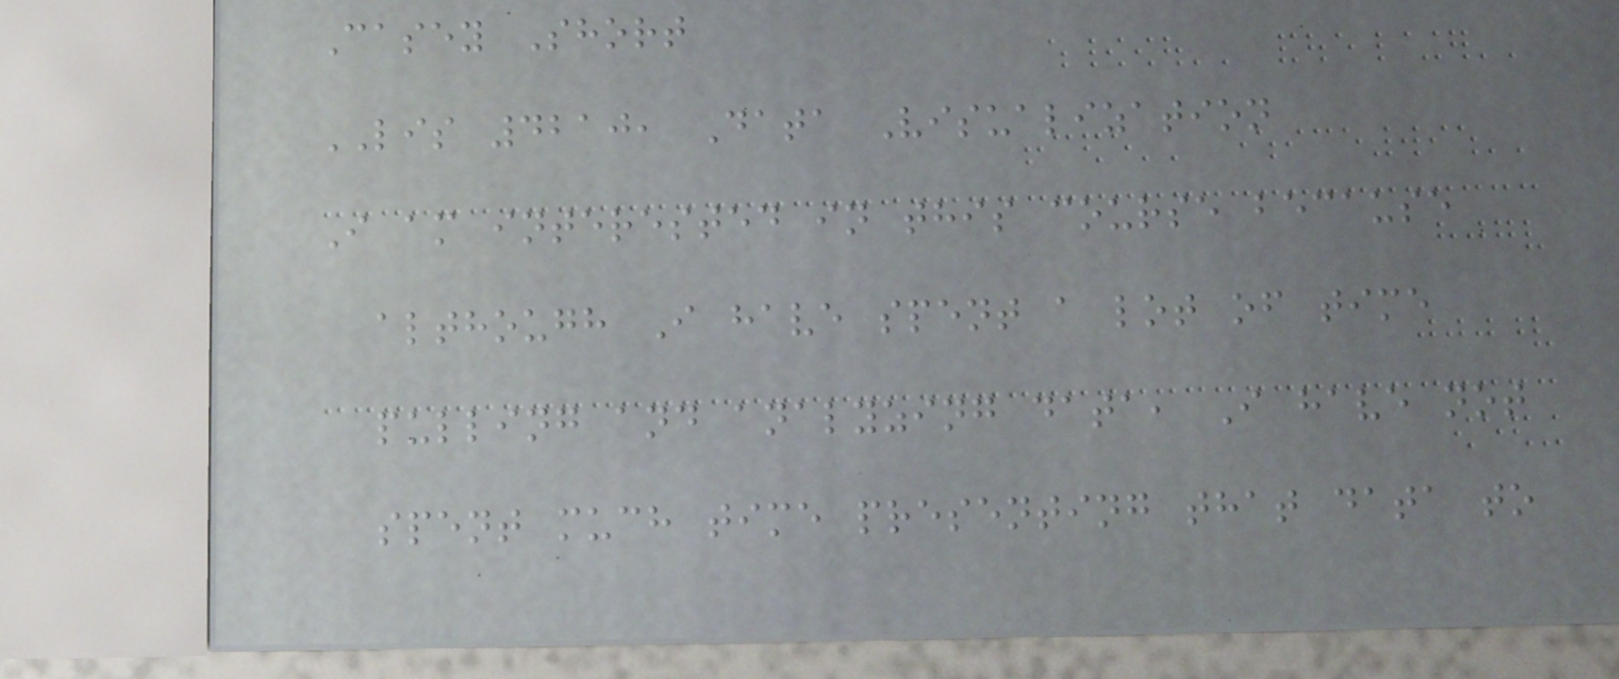Casey Short
LIS 4210, Data Visualization
I am interested in this course because
although I have spent a lot of time
pulling and analyzing data, I have not
spent much time presenting that data to
